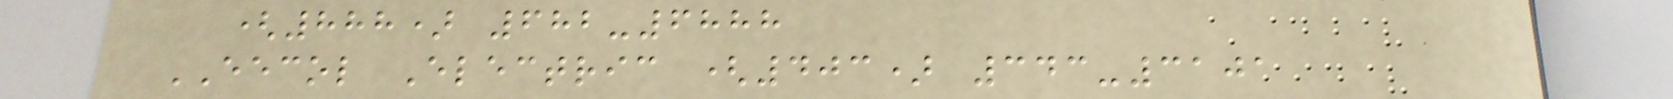(888) 682-6888
EECOL Electric (403) 343-3101
